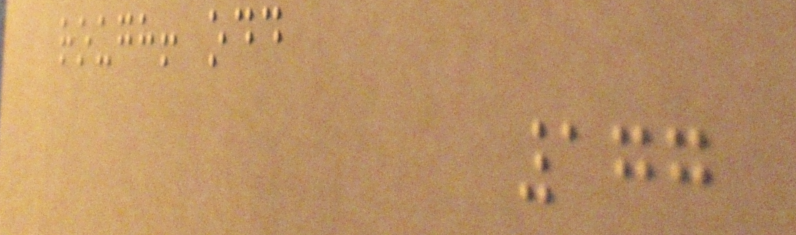rough! odd
177
